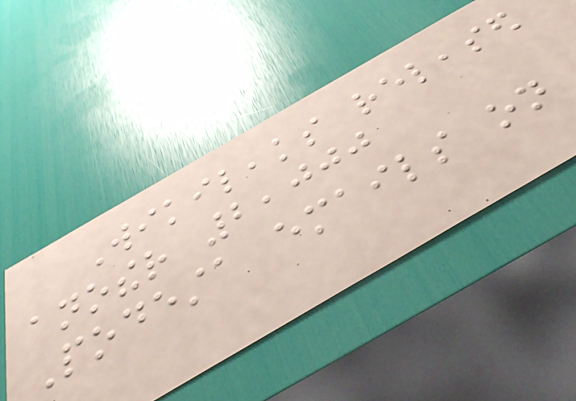Wikileaks released
another 2,000
Podesta emails on
